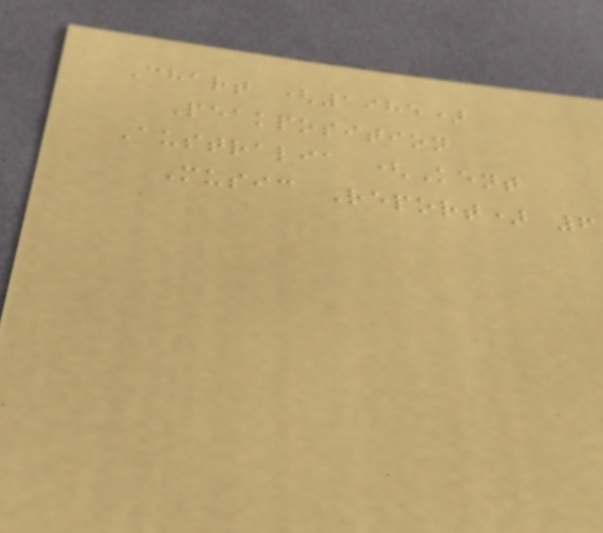Chart (1985)
Peakposition
Australia (Kent
Music Report) 6
